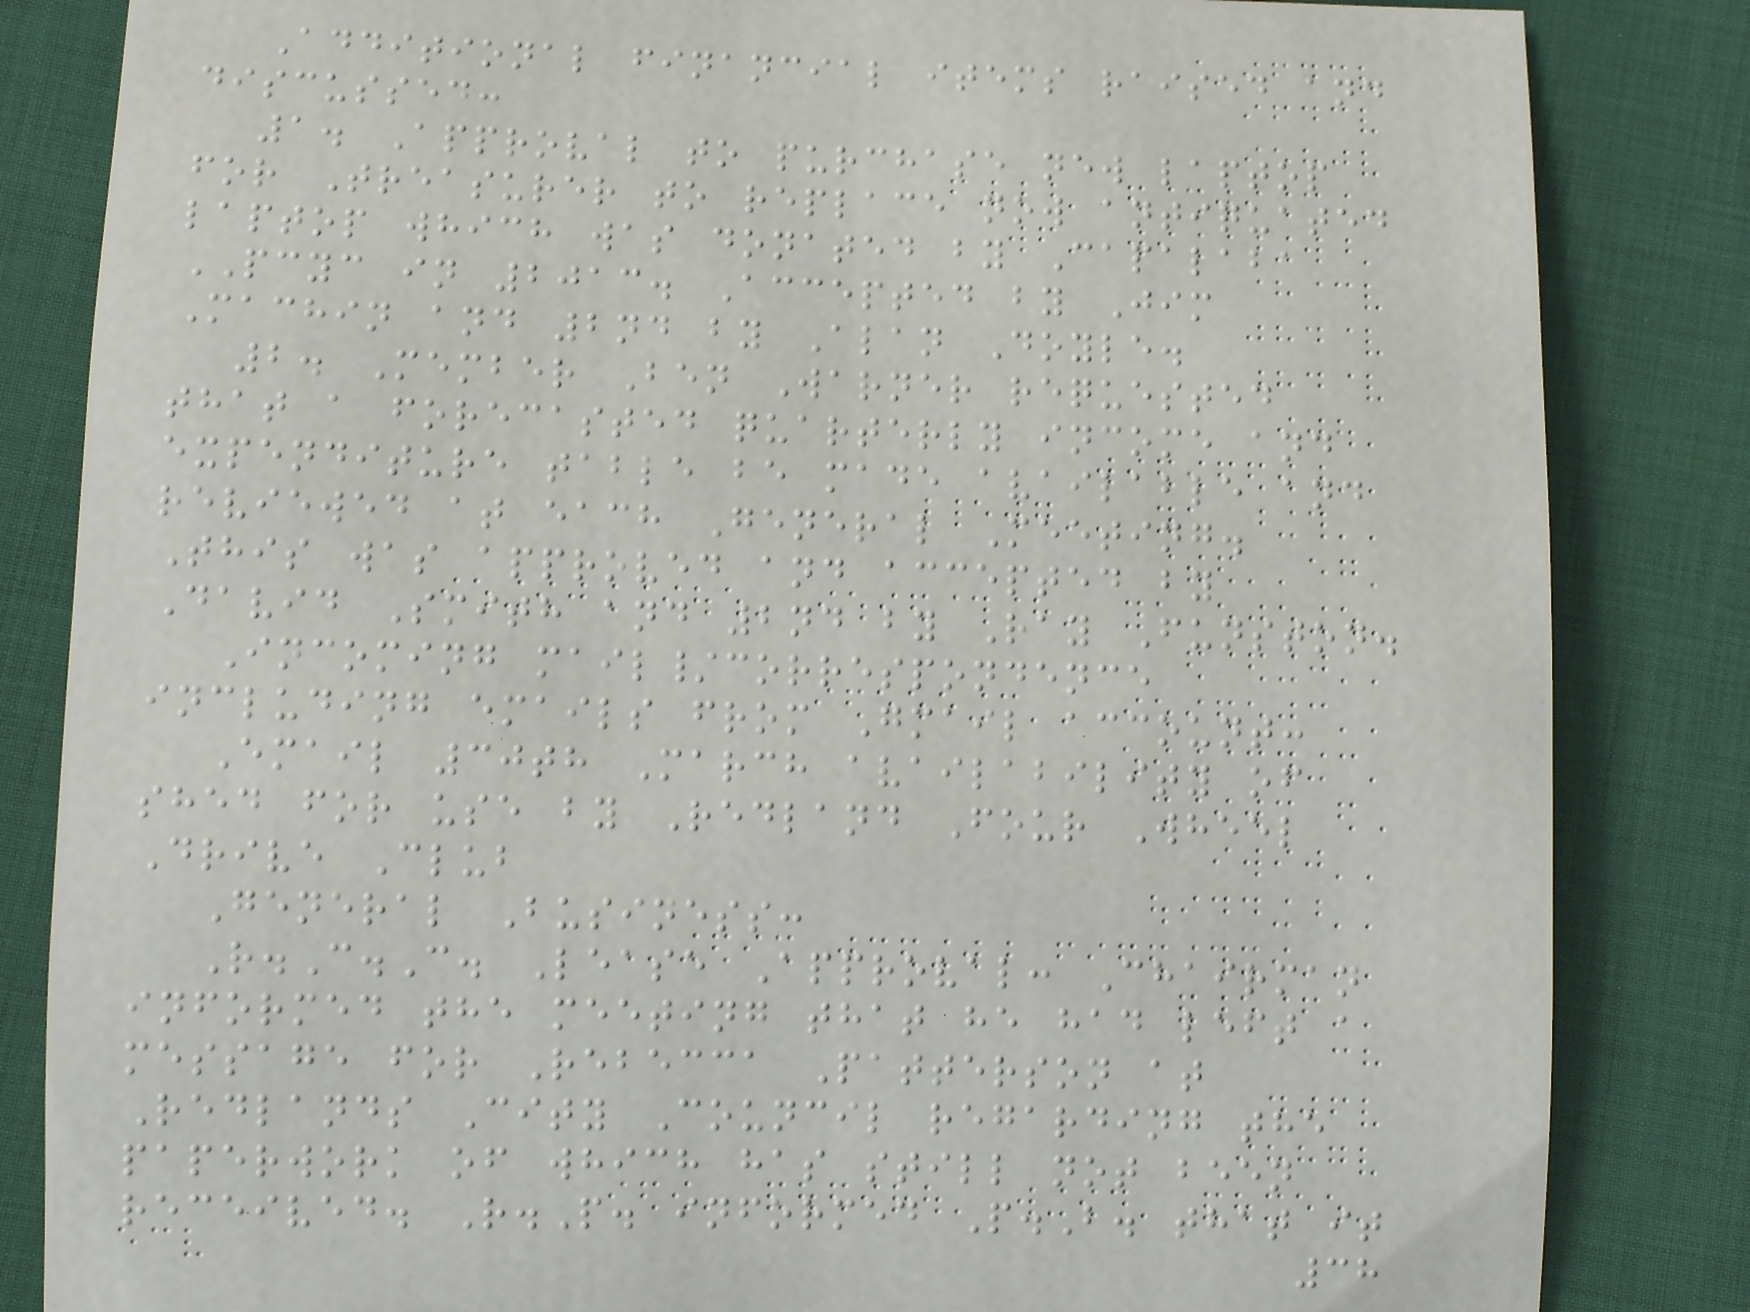Additional financial items raised and
discussed:
1. Approval to purchase new laptop
for Treasurer to replace now antiquated
laptop which was donated by Capalaba
PCYC in 2013. Accepted by Jim
Machin and 2nd by Alan Doyle.
2. Member Ben Warner requested
that a forecasted quarterly income and
expenditure table be made available and
reviewed at each General Meeting.
This was approved and accepted by
David Smith and 2nd by Ray Funston.
Incoming mail/correspondence
including emails from Gmail account:
Email 30th March availability of
shed for use by Redland Four Wheel
Drive Club
General Business:
R.C.C. Lease Approval: Chairman
informed the meeting that he had left a
message for Rebecca Patterson at
Redlands City Council regarding the
paperwork of which has still not been
received. R.P. informed P.B. that it
38
